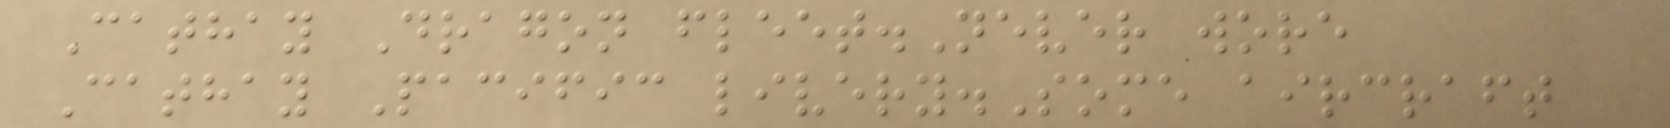Cathay Dragon fleet.Never wore
Cathay Pacific livery.Some aircraft
